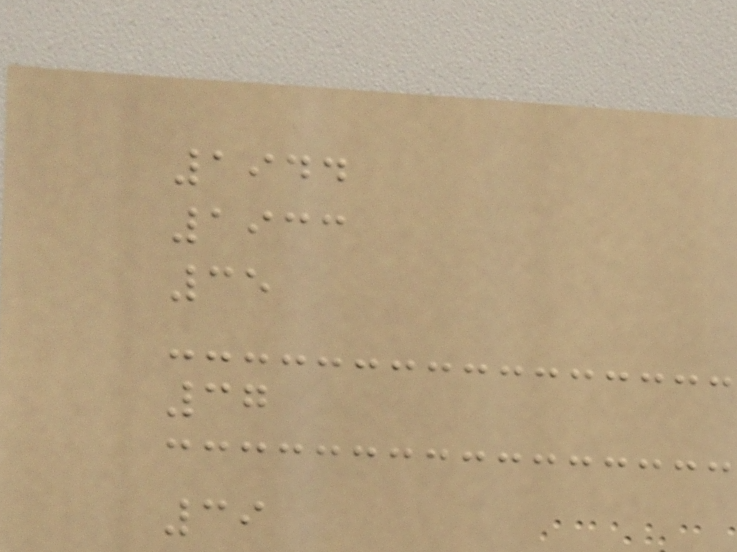1944
1933
35
37
39
